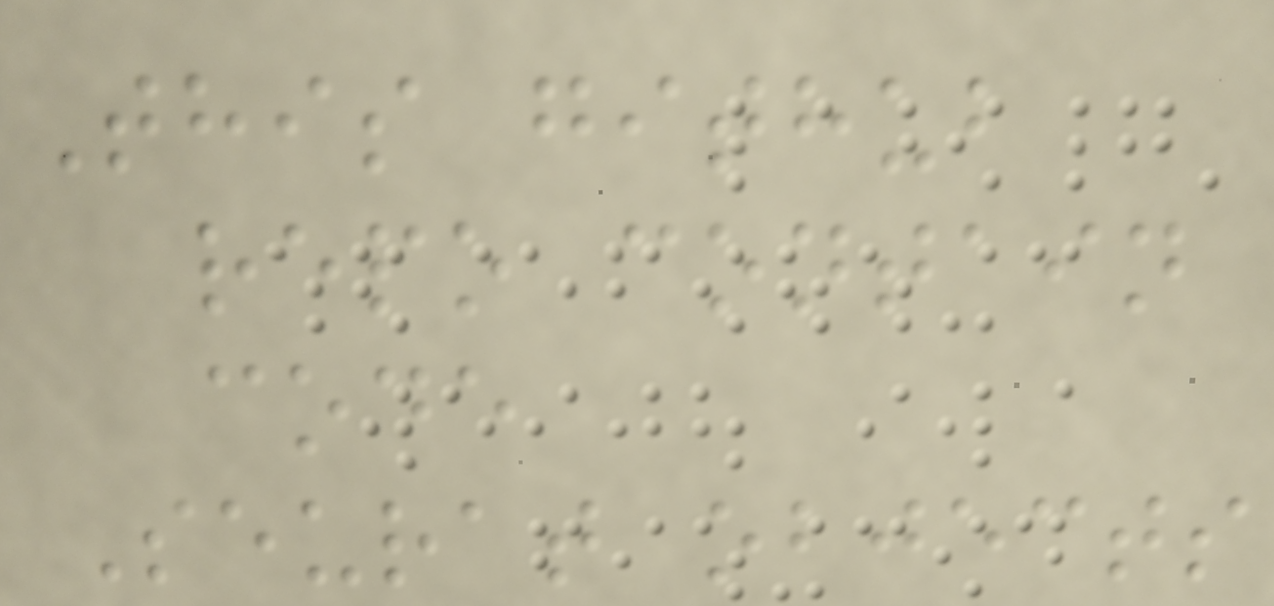This github
repo contain
code
Seurat objects
